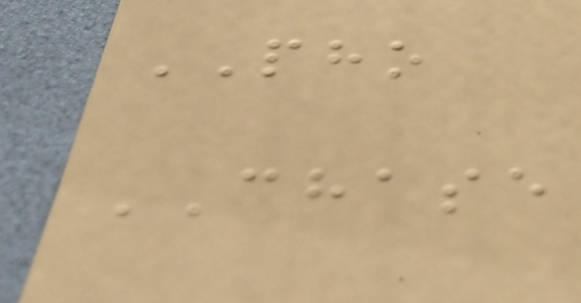PHO
CHASE
